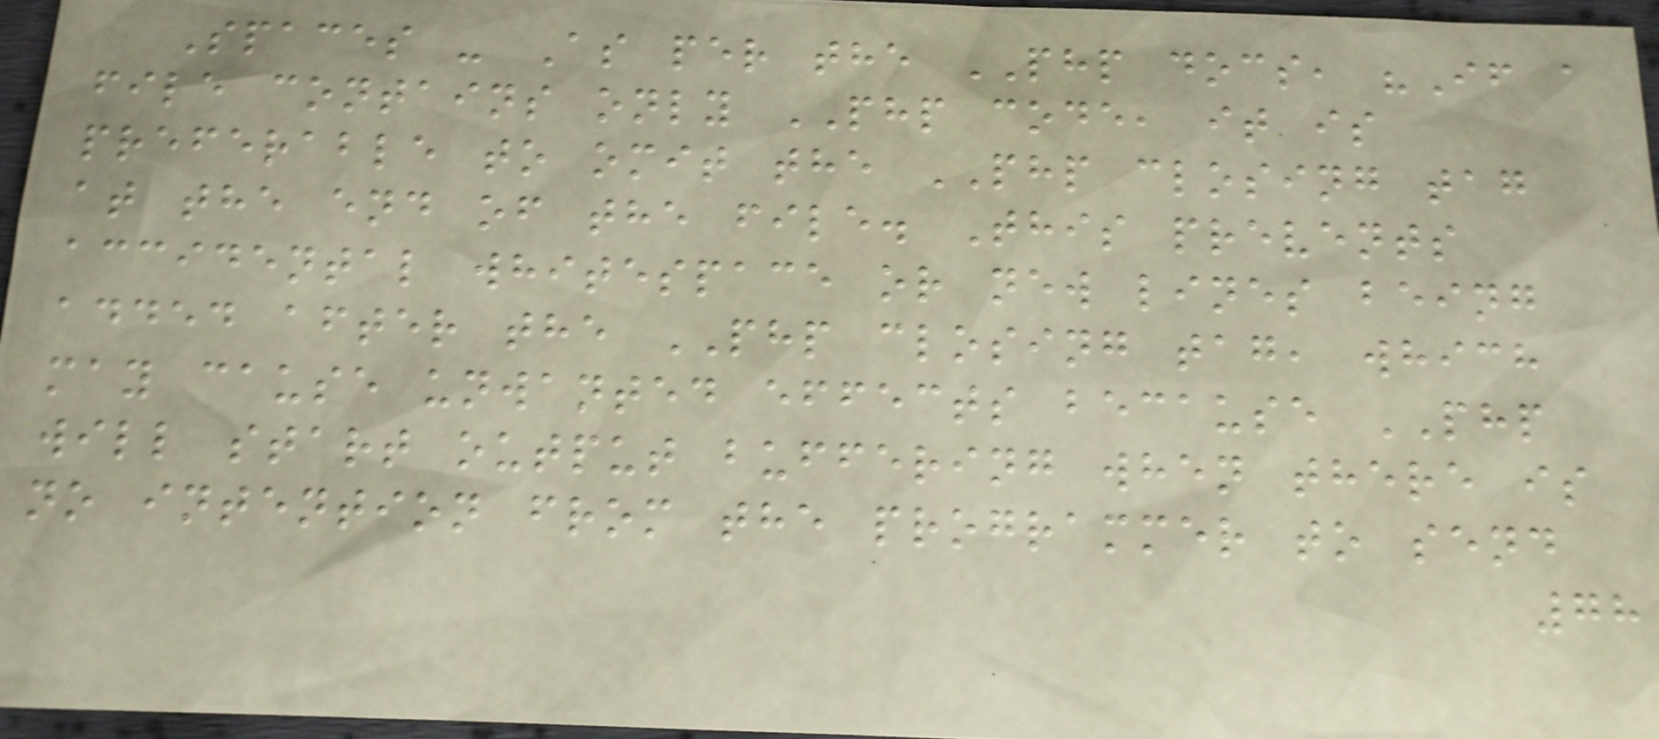Spaces - As per the PHP docs, "If a
file contains only PHP code, it is
preferable to omit the PHP closing tag
at the end of the file. This prevents
accidental whitespace or new lines being
added after the PHP closing tag, which
may cause unwanted effects because PHP
will start output buffering when there is
no intention from the programmer to send
78
